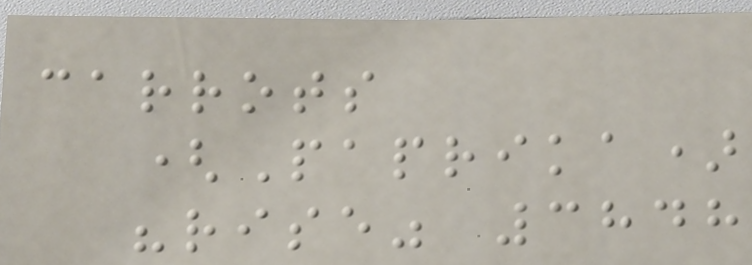carrots
(Paprika)
"rise" 3848
